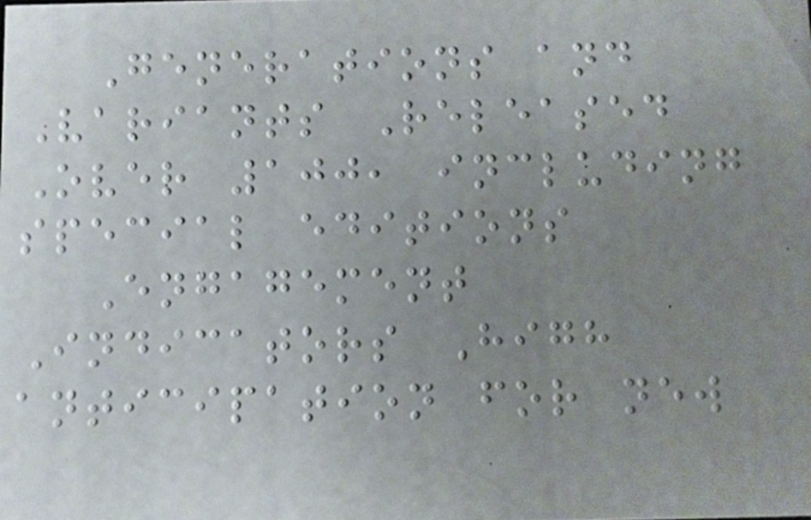Generations and
Variants Released
Over 100, including
special editions
Engagement
Indicators High
anticipation for new
